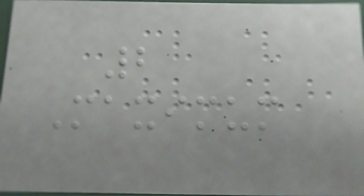2
Maximum
